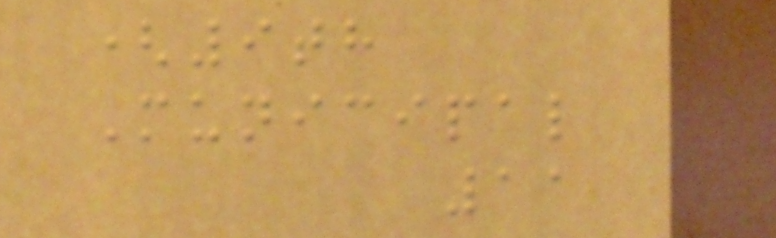(9th
Municipal
11
